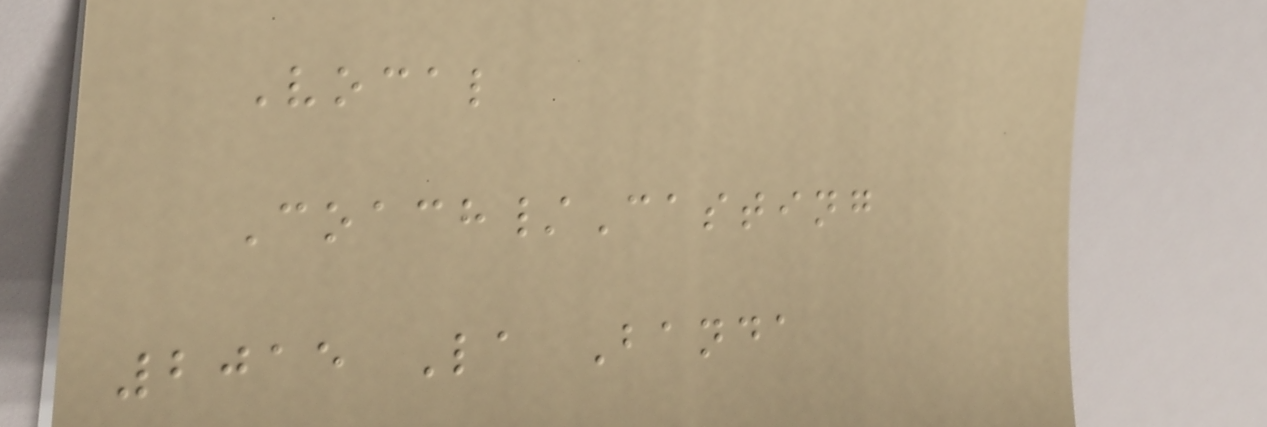Vocal
Coach/Casting
2015 La Banda
